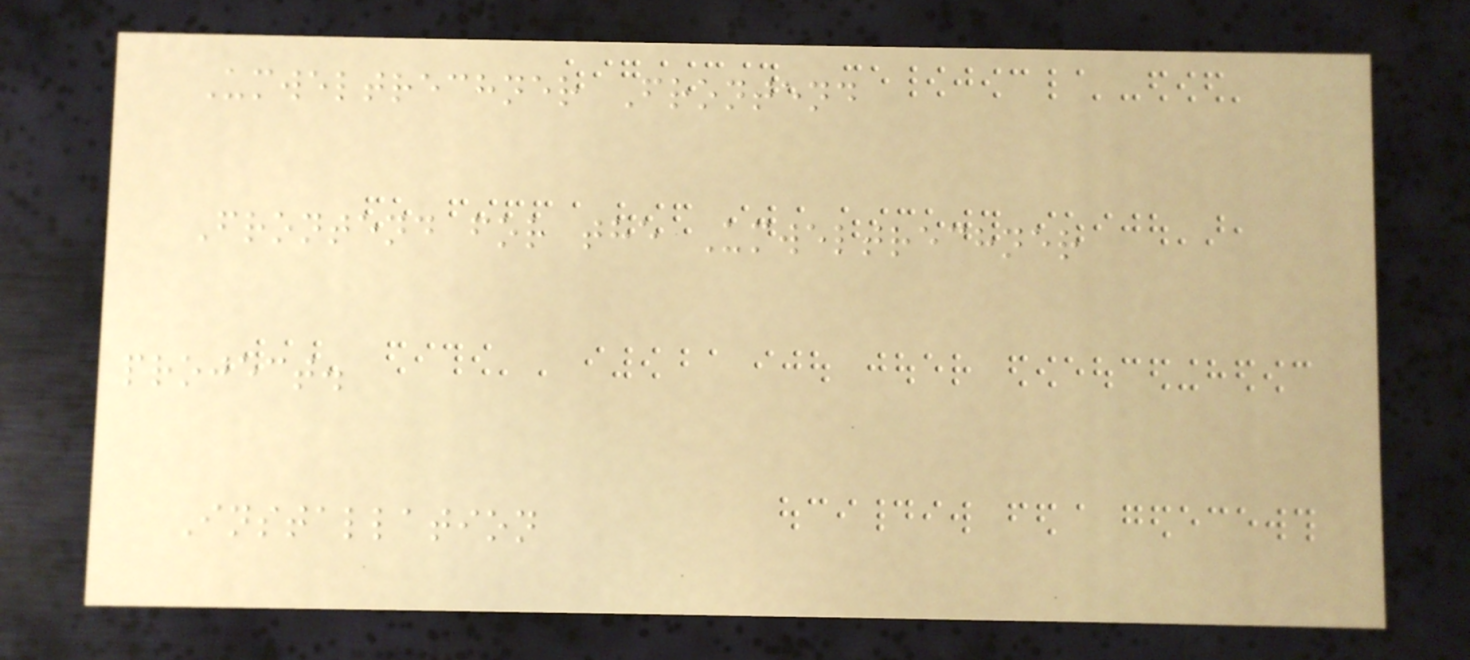Umweltrechner Frontend
Frontend for the Umweltrechner
project.
Installation
